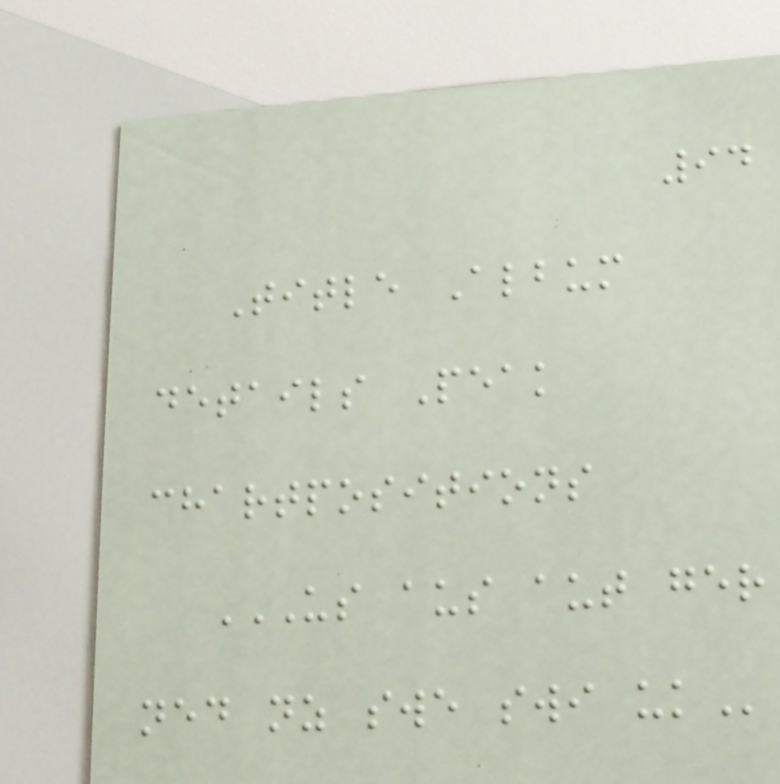94
Title Album
details Peak
chartpositions
US AUS AUT GER
NED NZ SWE SWI UK
